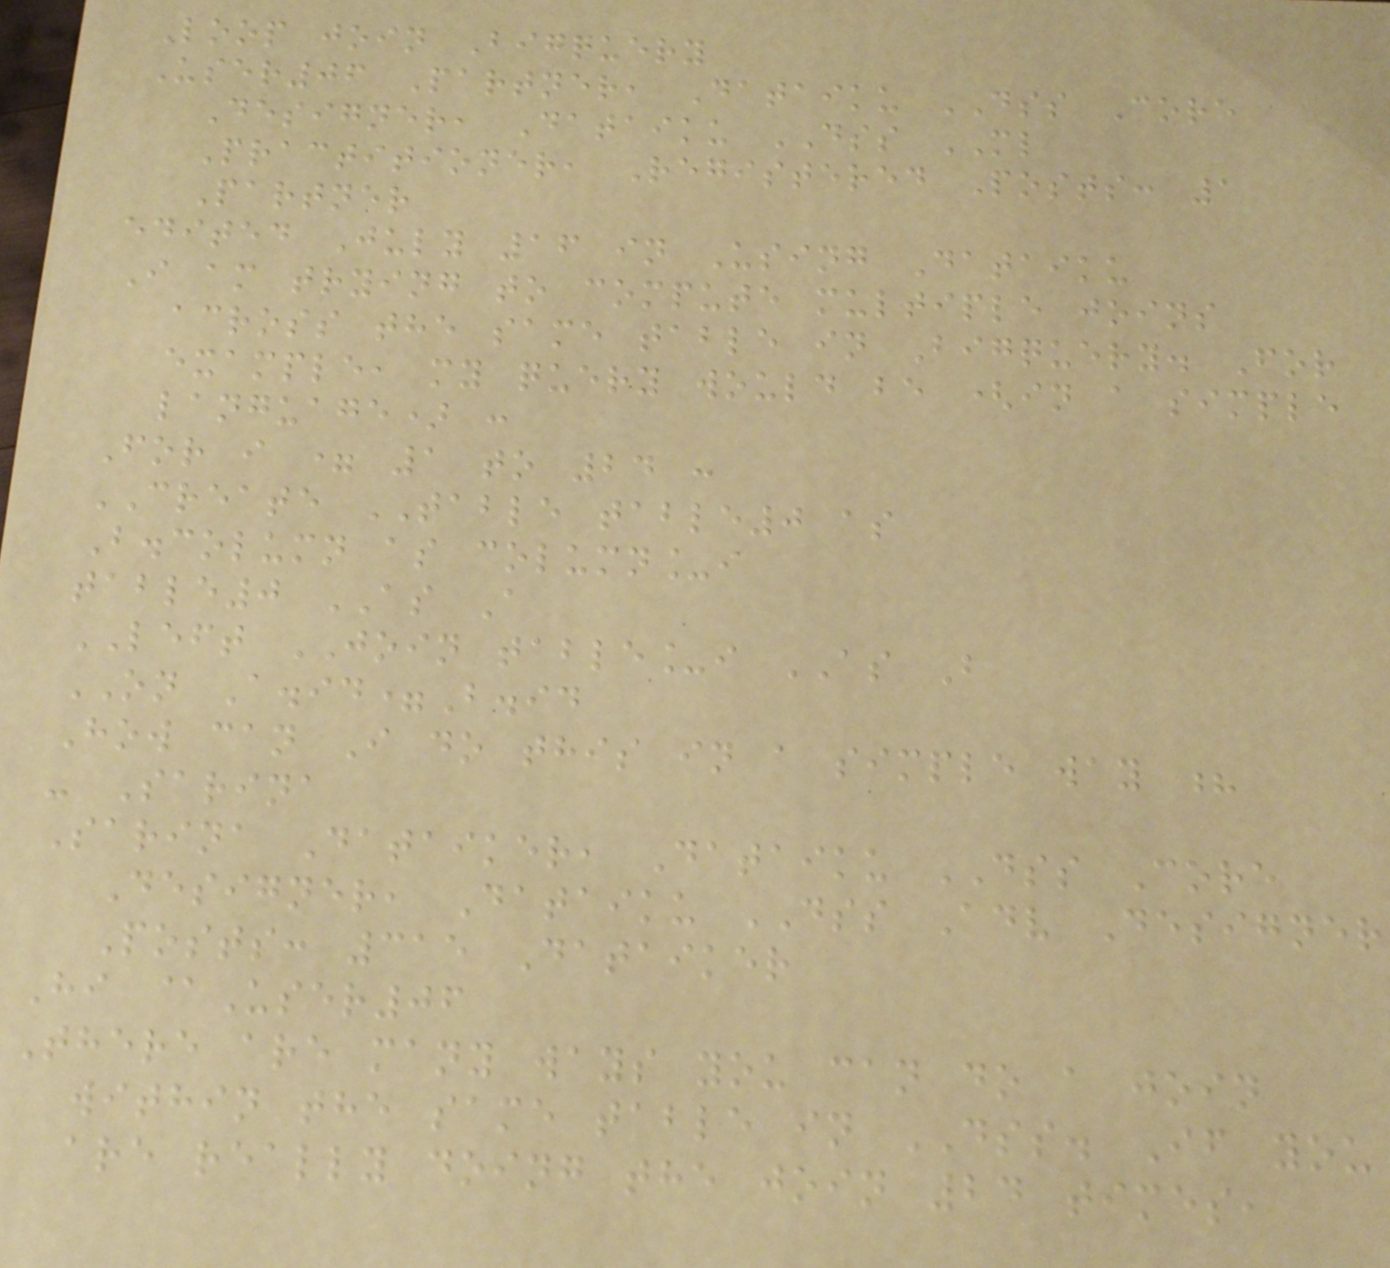Loop join Bigquery
User06 Partner, Dataiku DSS Core
Designer, Dataiku DSS ML
Practitioner, Registered Posts: 1
Partner
edited July 16 in Using Dataiku
I am trying to compute multiple joins
across the same table in Bigquery. For
example, my query would be (in a simple
language) :
For i = 1 to 24 :
CREATE TABLE table0 as
B.column as column_i
table0 AS A
LEFT JOIN table_i AS B
ON A.id=B.id
How can I do this in a simple way ?
- Sarina
Sarina Dataiker, Dataiku DSS Core
Designer, Dataiku DSS Adv Designer
Posts: 315 Dataiker
Hi @User06
There are many ways you can do a join
within the same table in DSS. If you
are really doing the join 24 times,
